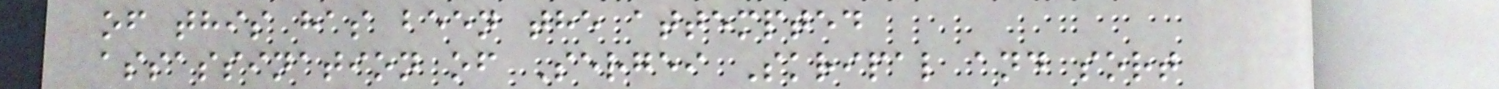of this has been the attempted
assassination of Sergei Skripal and sort
